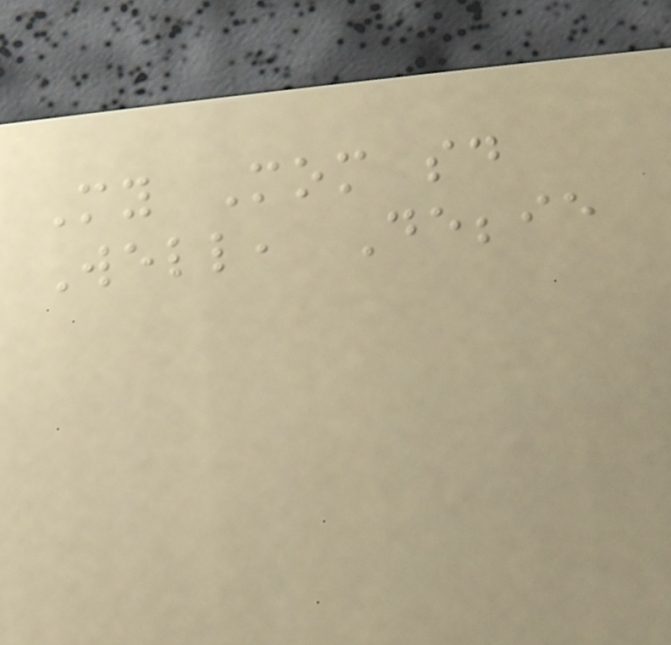My Mom said
Well, Debbie
